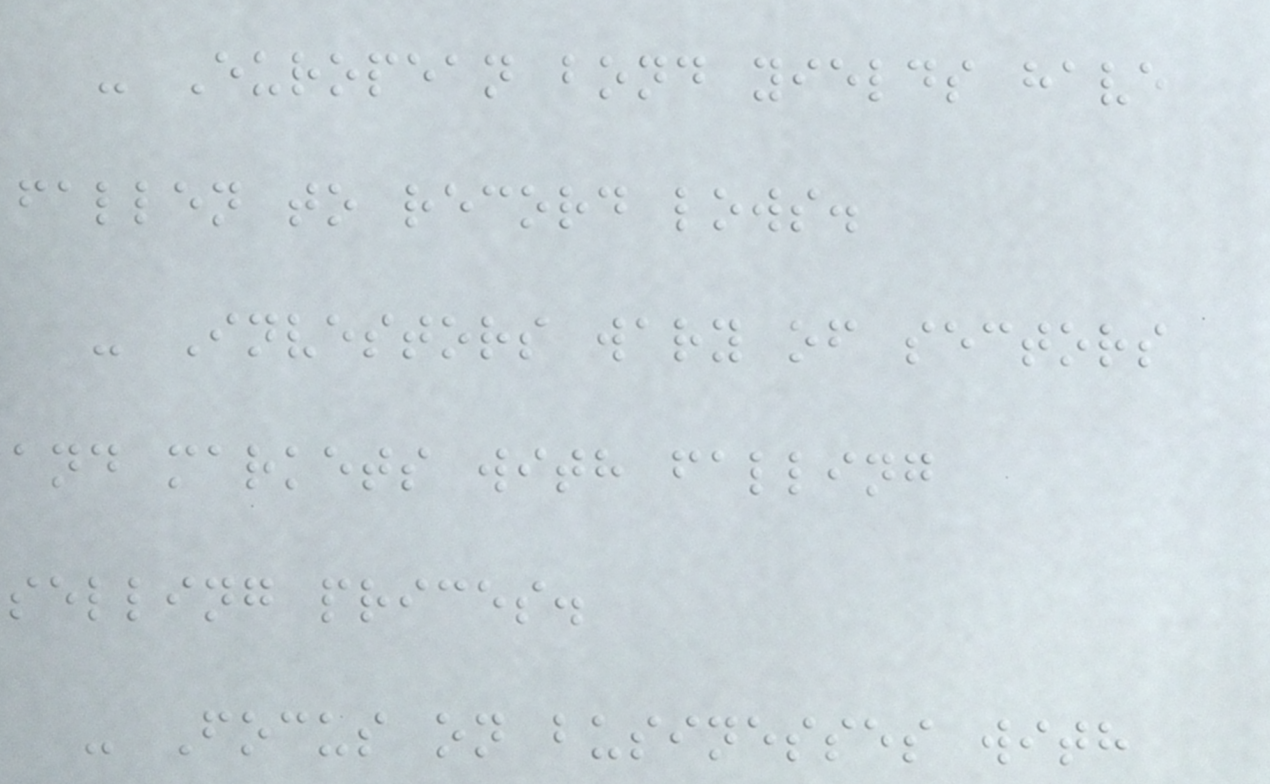- European bond yields have
fallen to record lows.
- Investors wary of sectors
and markets with falling
selling prices.
- Focus on businesses with
